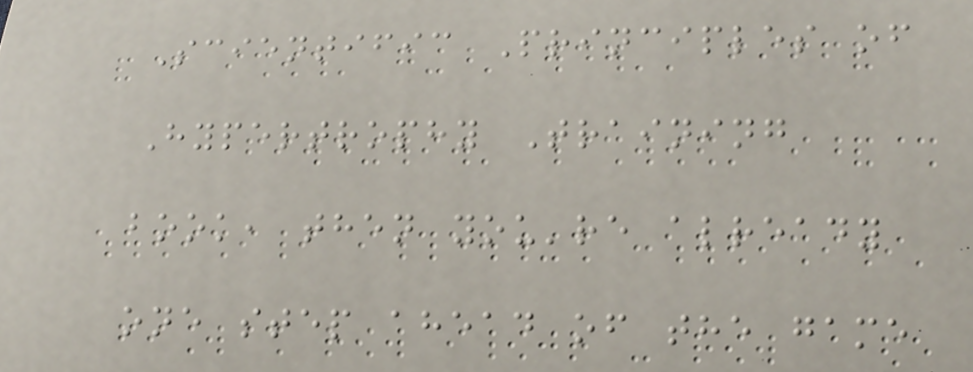Scientific Principles of
Hypertrophy Training
book, then you're already
one step ahead of the game
